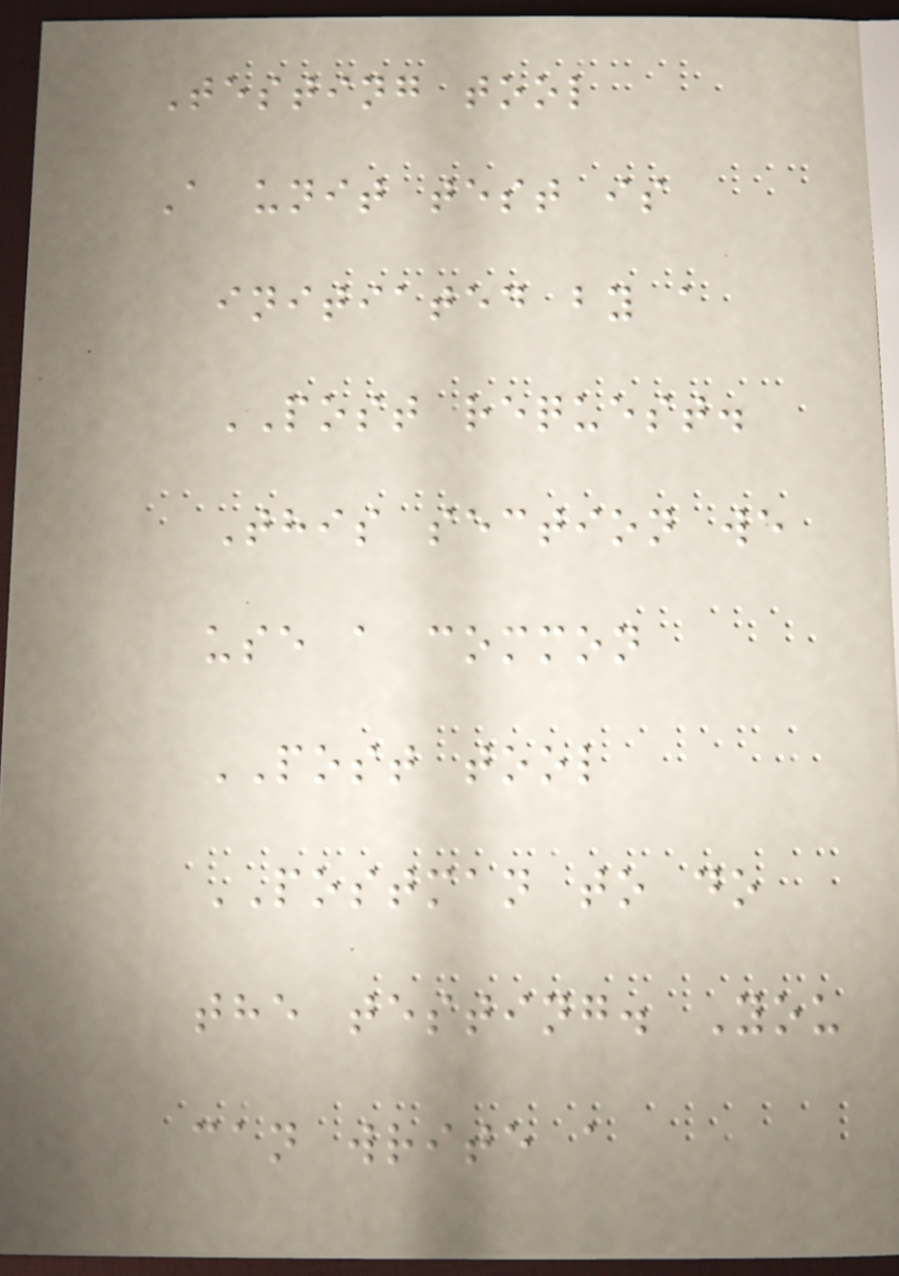Testing tool
A unit test is
initiated by a
POST request.
This section we
use a common
POST tool
POSTMAN to do
the testing. You
can write a
